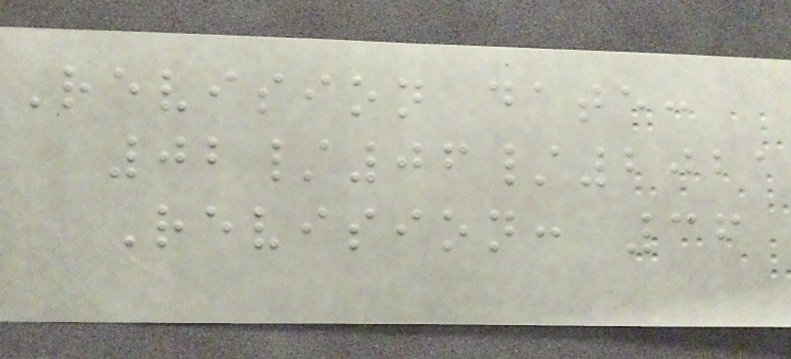Revision date:
02/06/2021
Revision: 36
